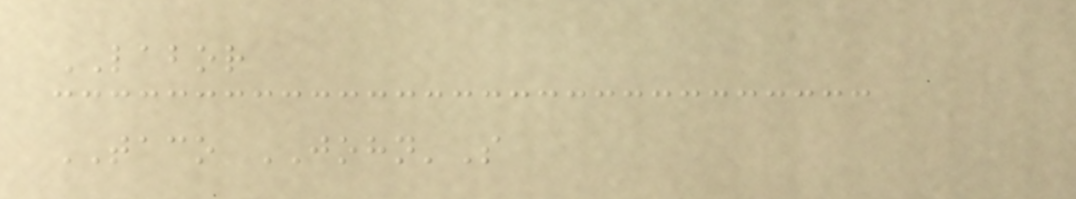LABOR
TACO JOHN'S
